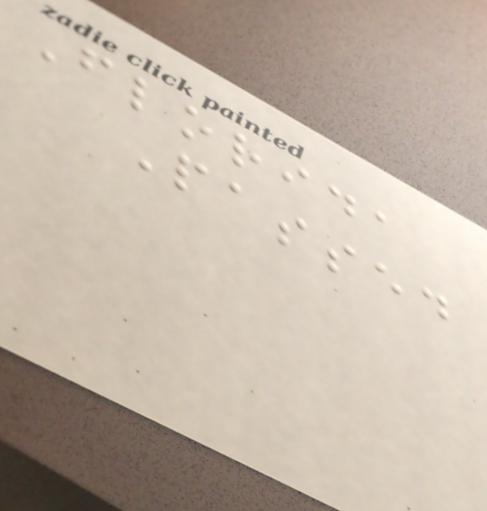Florida
Passed
